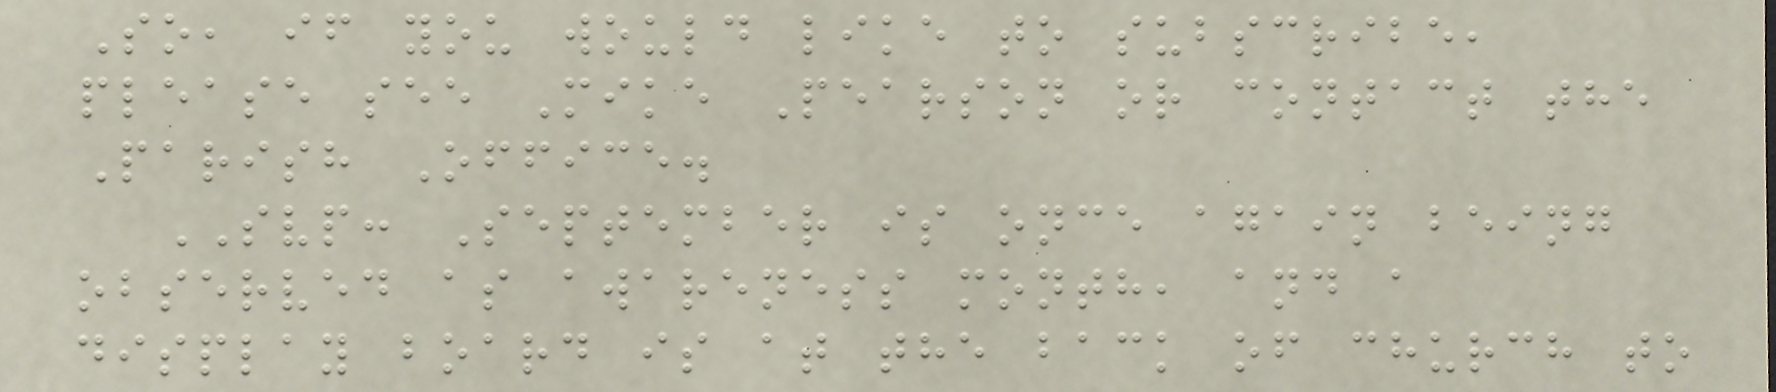So, if you would like to subscribe,
please see Mike Pearson or contact the
Parish Office.
SVP: September is once again being
observed as awareness month, and a
display board is at the back of church to
